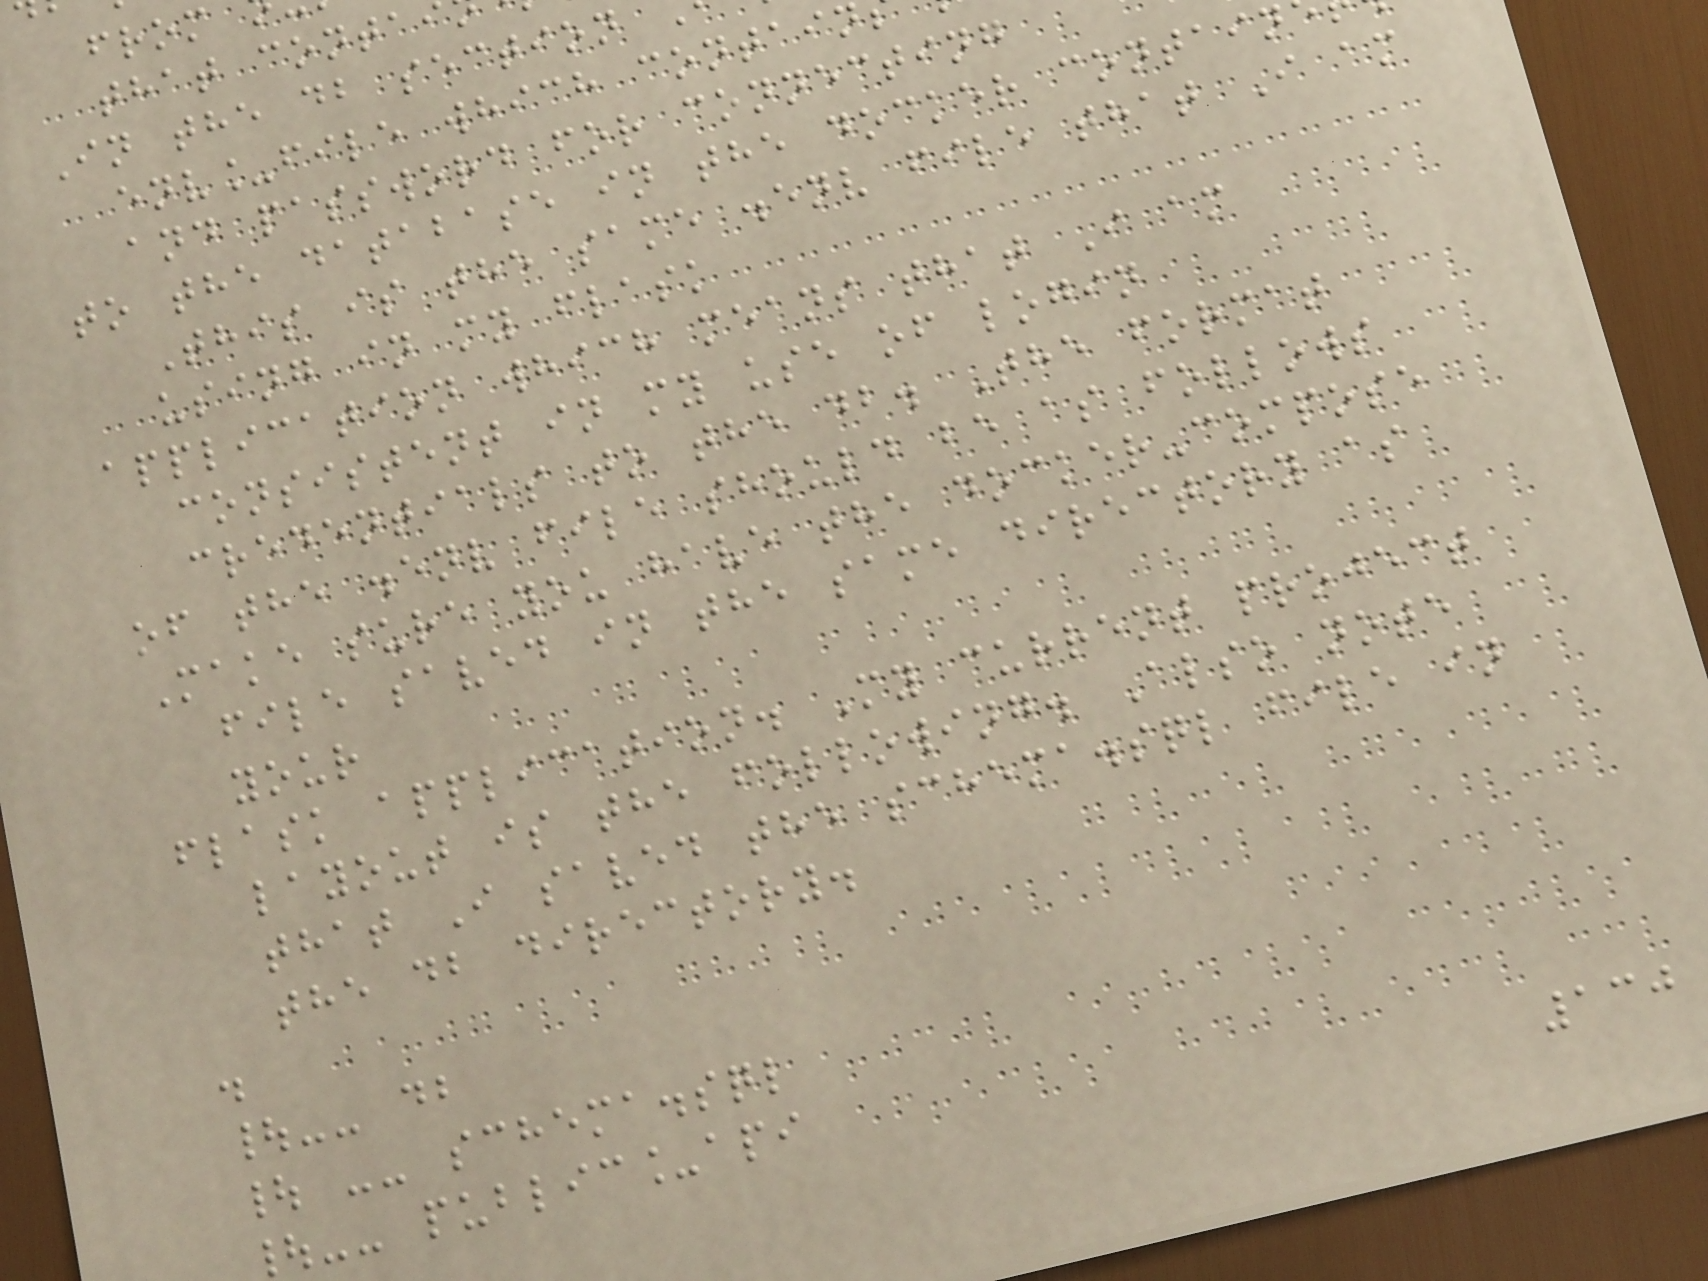that conta
In the db section
env_file which contain
and password for connecting
to the database in the docker contain
This is the same .env file that I am
using in my flask
application which means that I am
consistent in my use of login
credentials to the db. The format
of the .env file should be as follows
Make sure you have the docker-compose
file saved in the same directory as
your
flask application. My current project
layout is the following. Also note
that I saved the schema.sql file in
the db directory.
.
|-- db
| -- schema.sql
-- public_api
130
